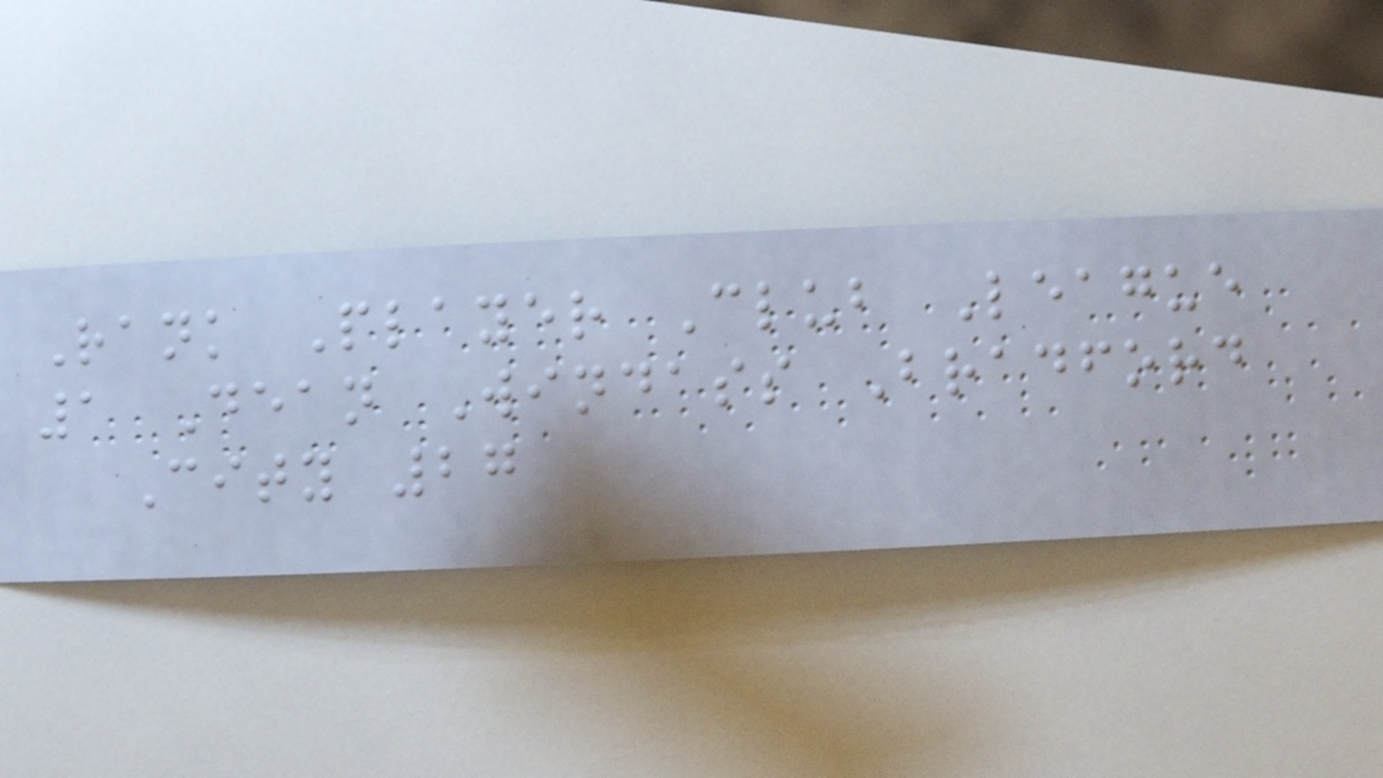Rank Player Club League
1 Dean Windass Bradford
City 27
